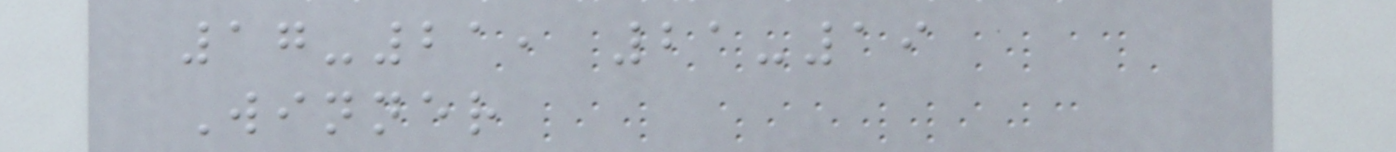17-21, 21-19
Winner
